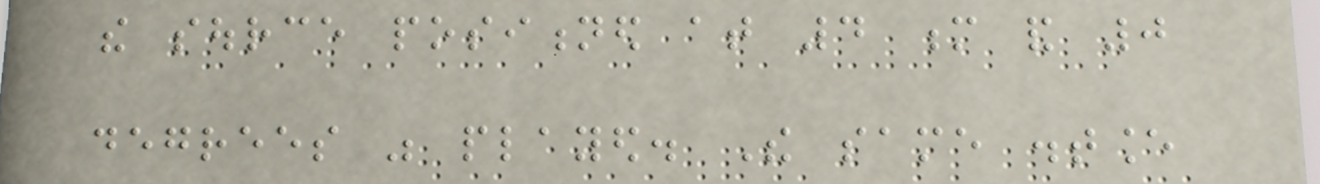the source positioned at 4 m and 0
degrees was played. The same distance
